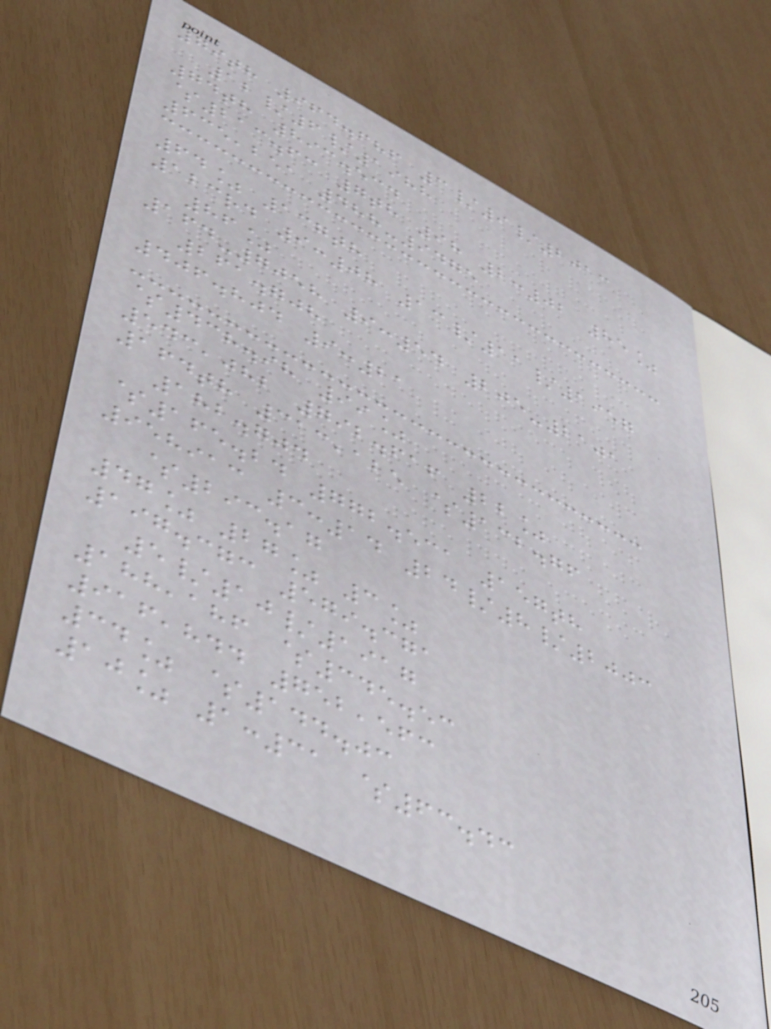79th 964.686 3/9/2013
12/6/1988
74th 893.534
$213.63 7th 98 2:02 85%
635,251 488-9475
64% 137th
123rd 9:08 13/11/1957
86%
164-7058 9:54 205-2101
261.708
406.804 9:21
$438.98 99%
543,082 792.616 22%
164th 313,125 $132.76
182.704
$165.24 772.531 157th
958913 3:14 24/8/2003
$293.17
47% 27% 3%
197.373 579.371
5/10/1917
188,186 $345.53
916,844 752,563
34% $144.03
10% 1:31 $63.43
